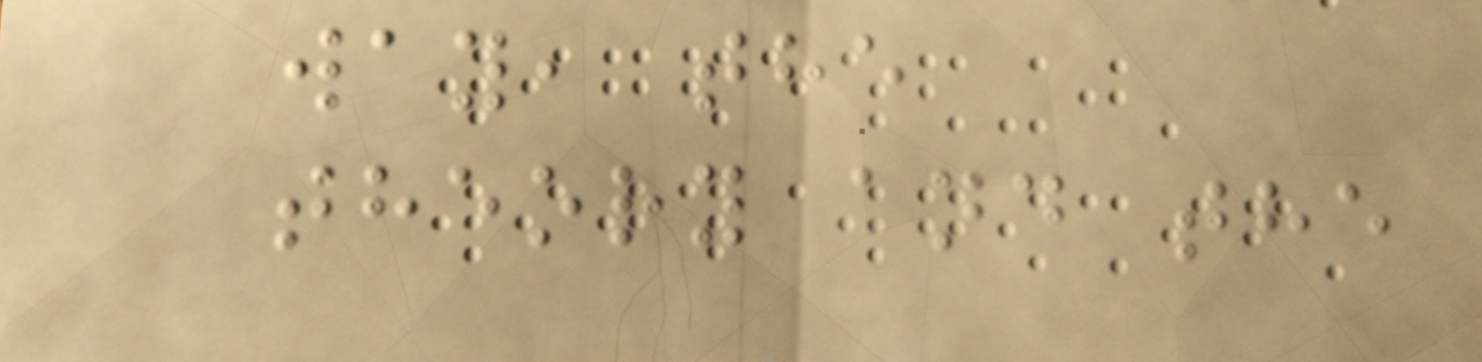way, the
theory and the
